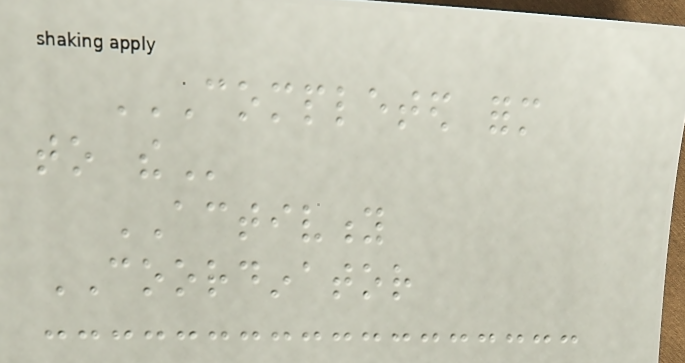COMPLETED FORM
TO THE
ACTIVITY
COORDINATOR
